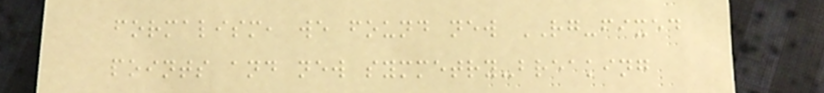formalism, we found new RG-fixed
points and new symmetry-breaking
